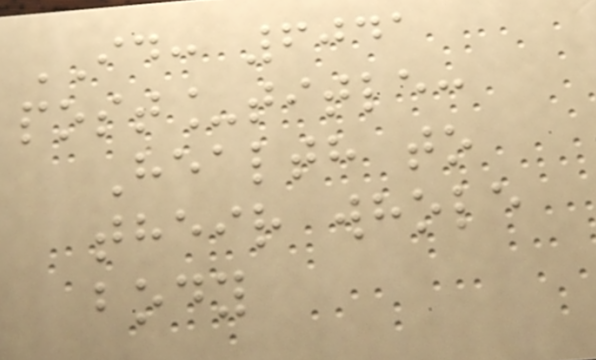ID: 6041
post_title:
Health to
their whole
body
